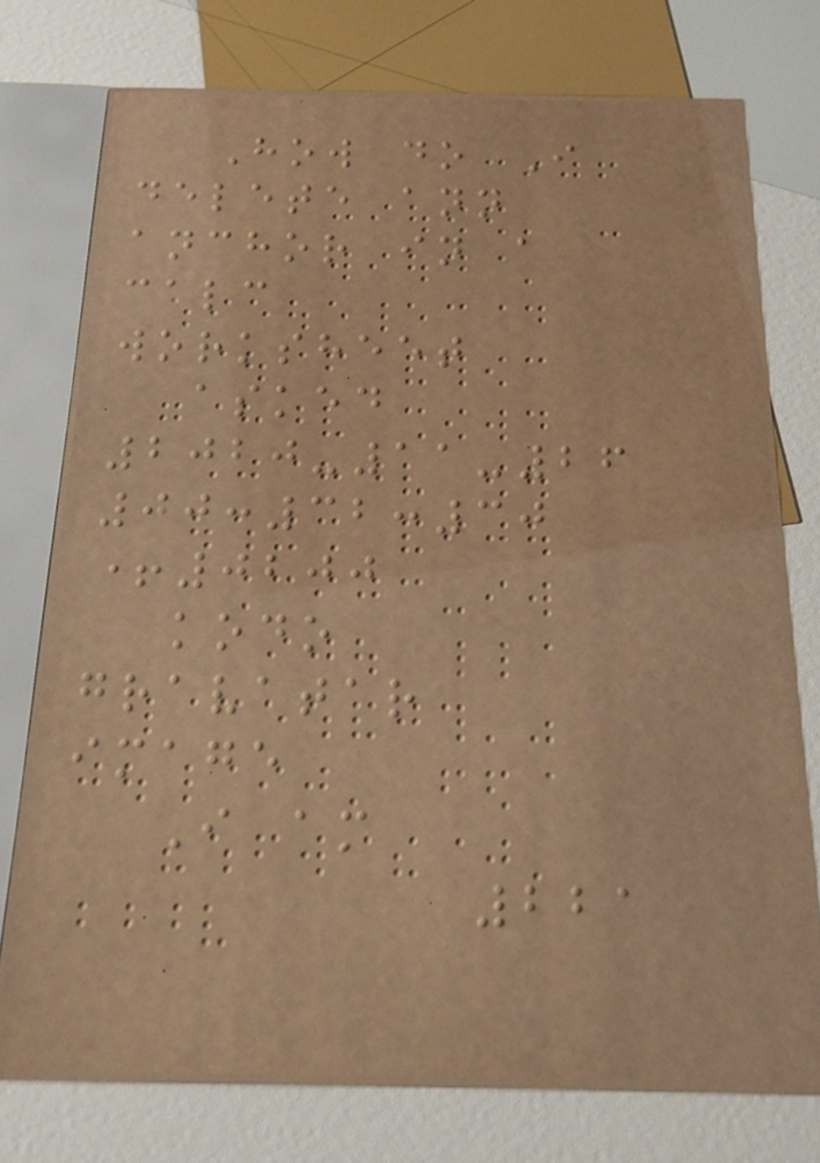How do I
delete ann
anchor in a
calc
worksheet
asked
2020-11-26
00:32:30
+0200
kodo
gravatar
image
I am
221
